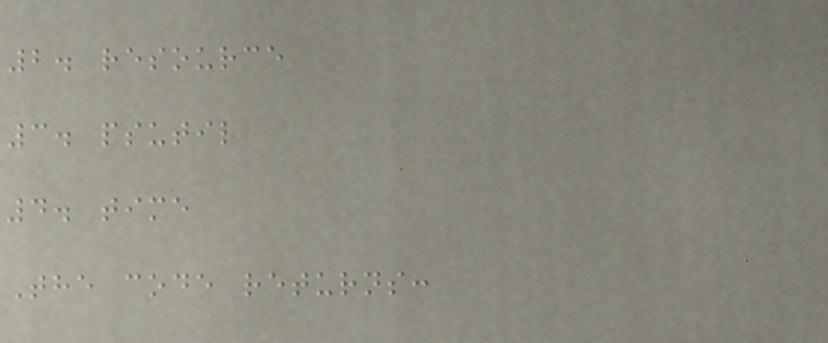2. resource
3. psutil
4. time
The code returns:
